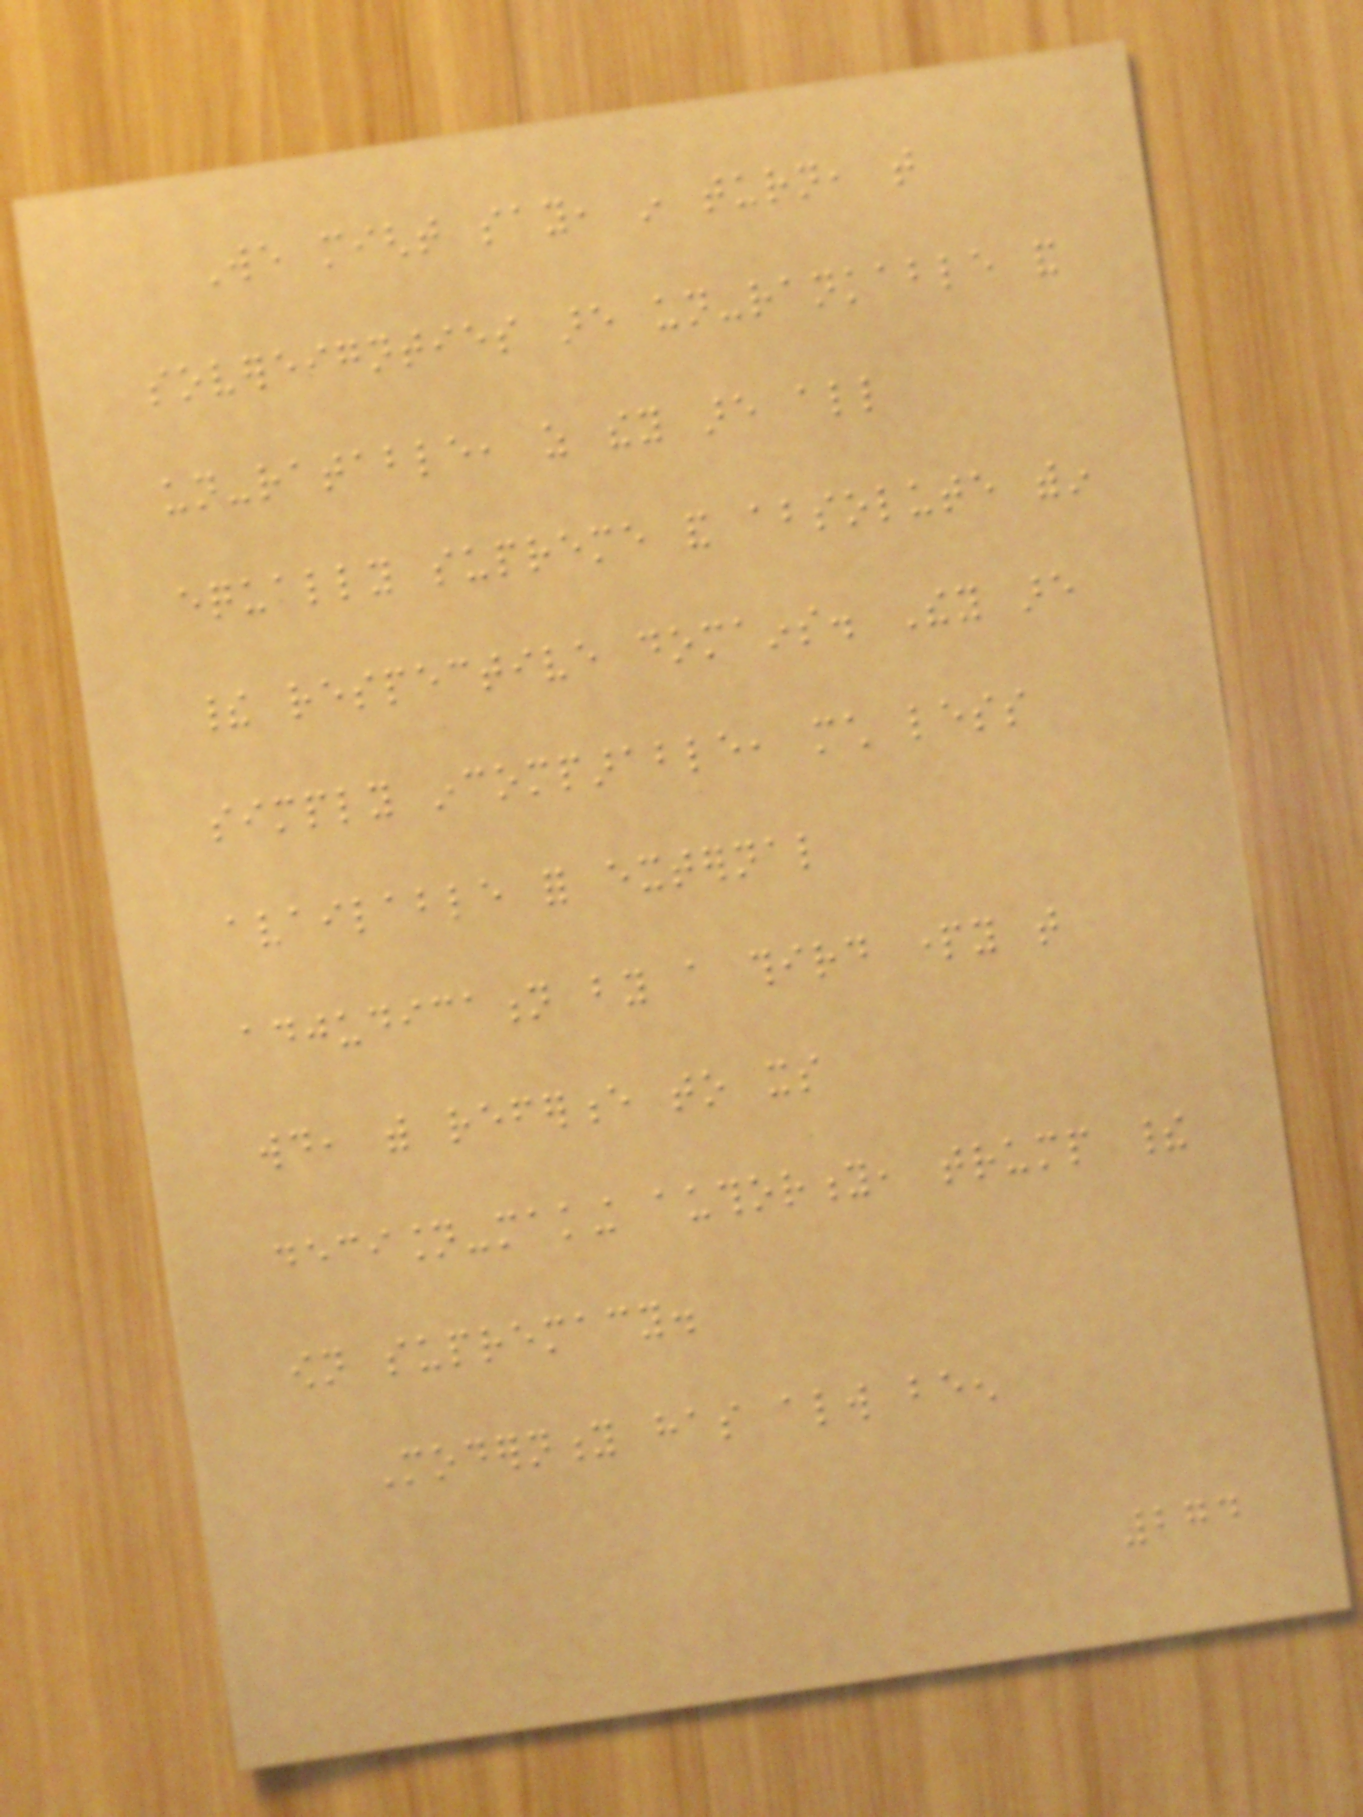We might say, in turn, that
sovereignties are un-rankable and
un-ratable, as they are all
equally supreme and absolute within
their respective domains. They are
simply incomparable, much less
available for external
adjudication by a third party that
would, with reference to its
decision-making authority, trump their
own supremacy.
Modernity has always been
274
